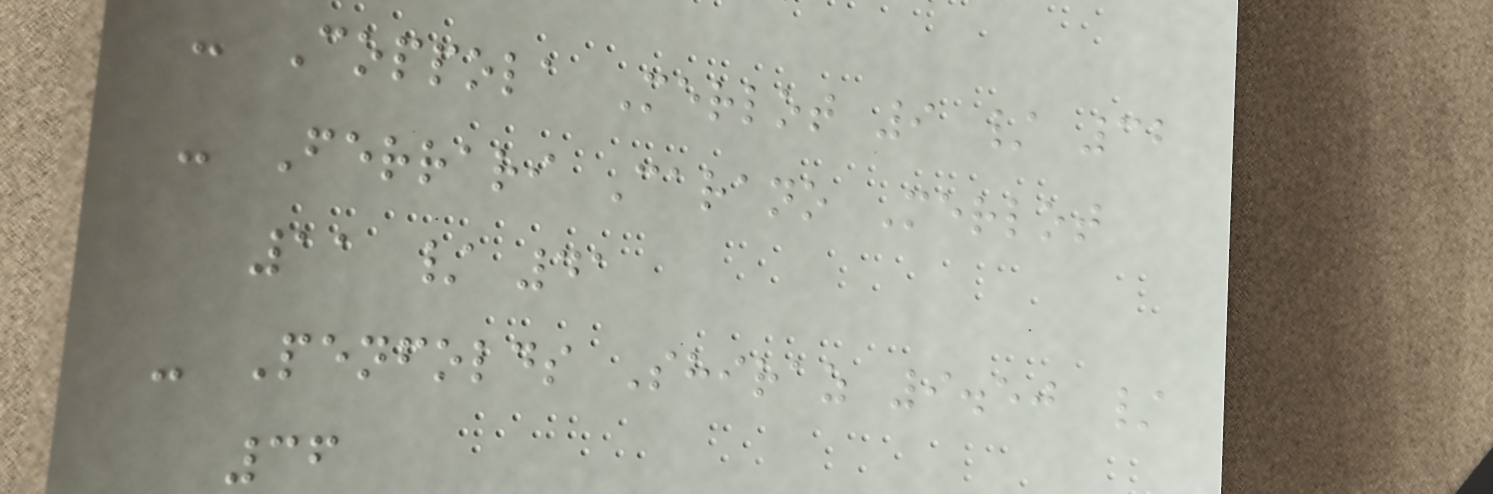- Coppola Merlot 9 / 32
- Ferrari Carano Merlot
11 / 41
- Penfolds Shiraz 9.50 /
36
